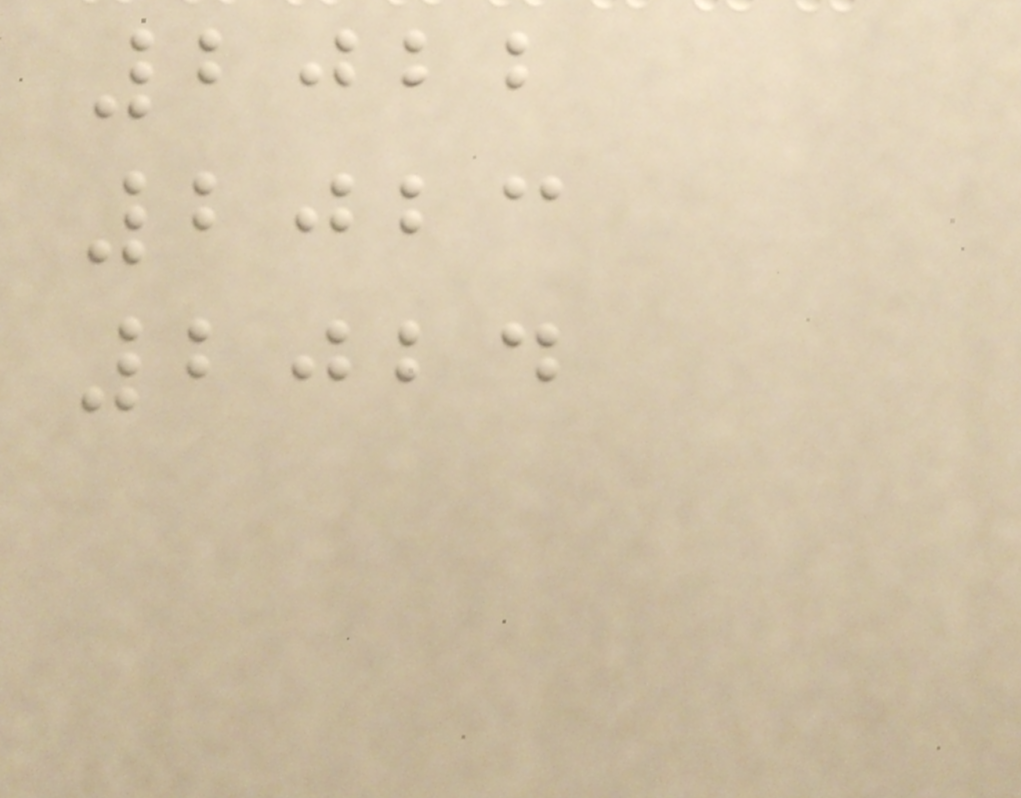2022
2023
2024
